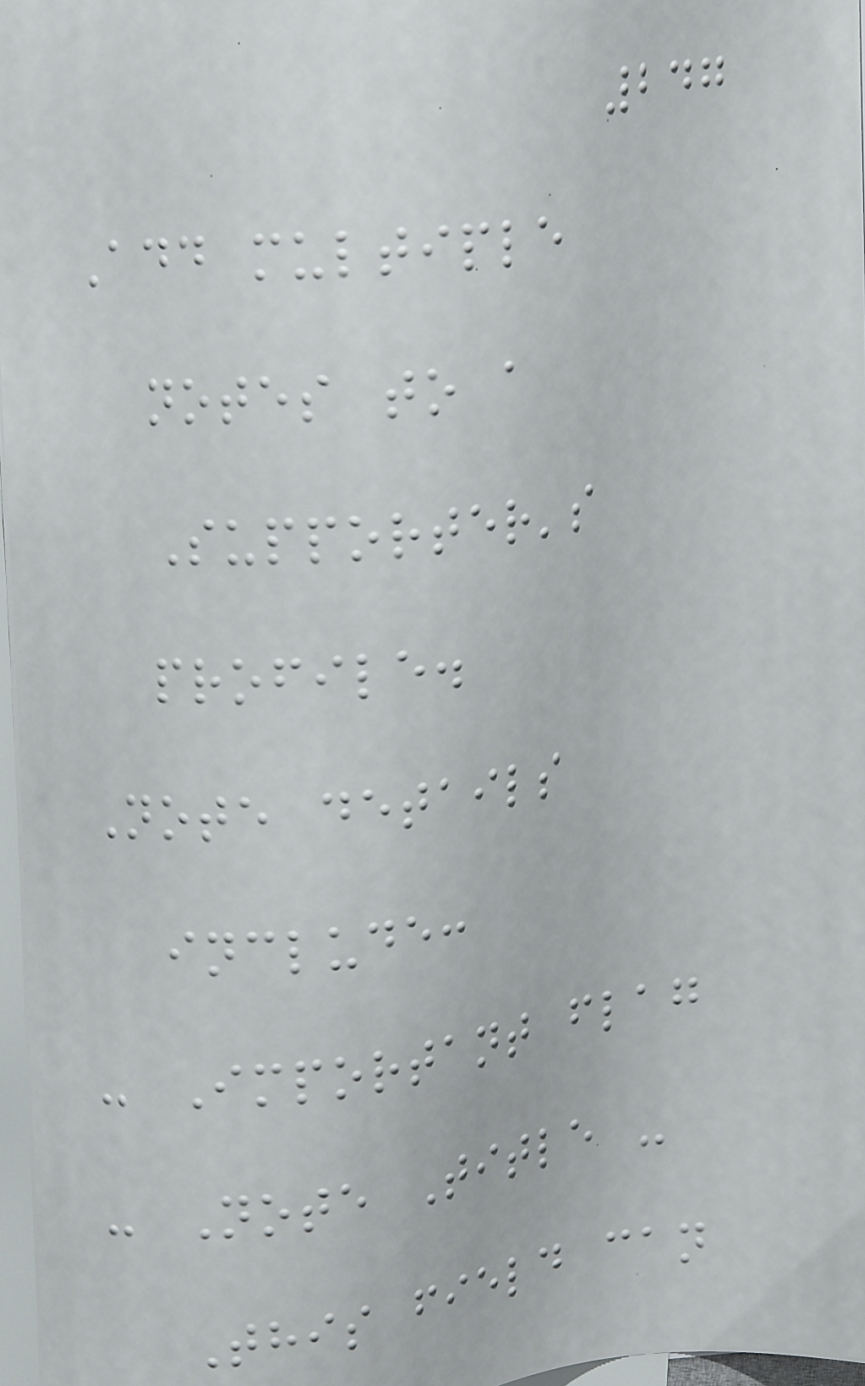247
Add multiple
notes to a
Supporter's
profile.
Note details
include:
- Important flag
- Note Title -
This field can
